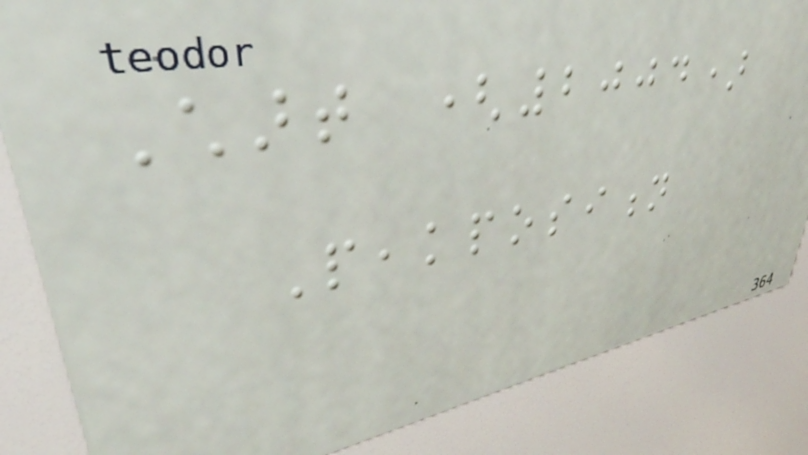Chart (2004)
Peakposition
